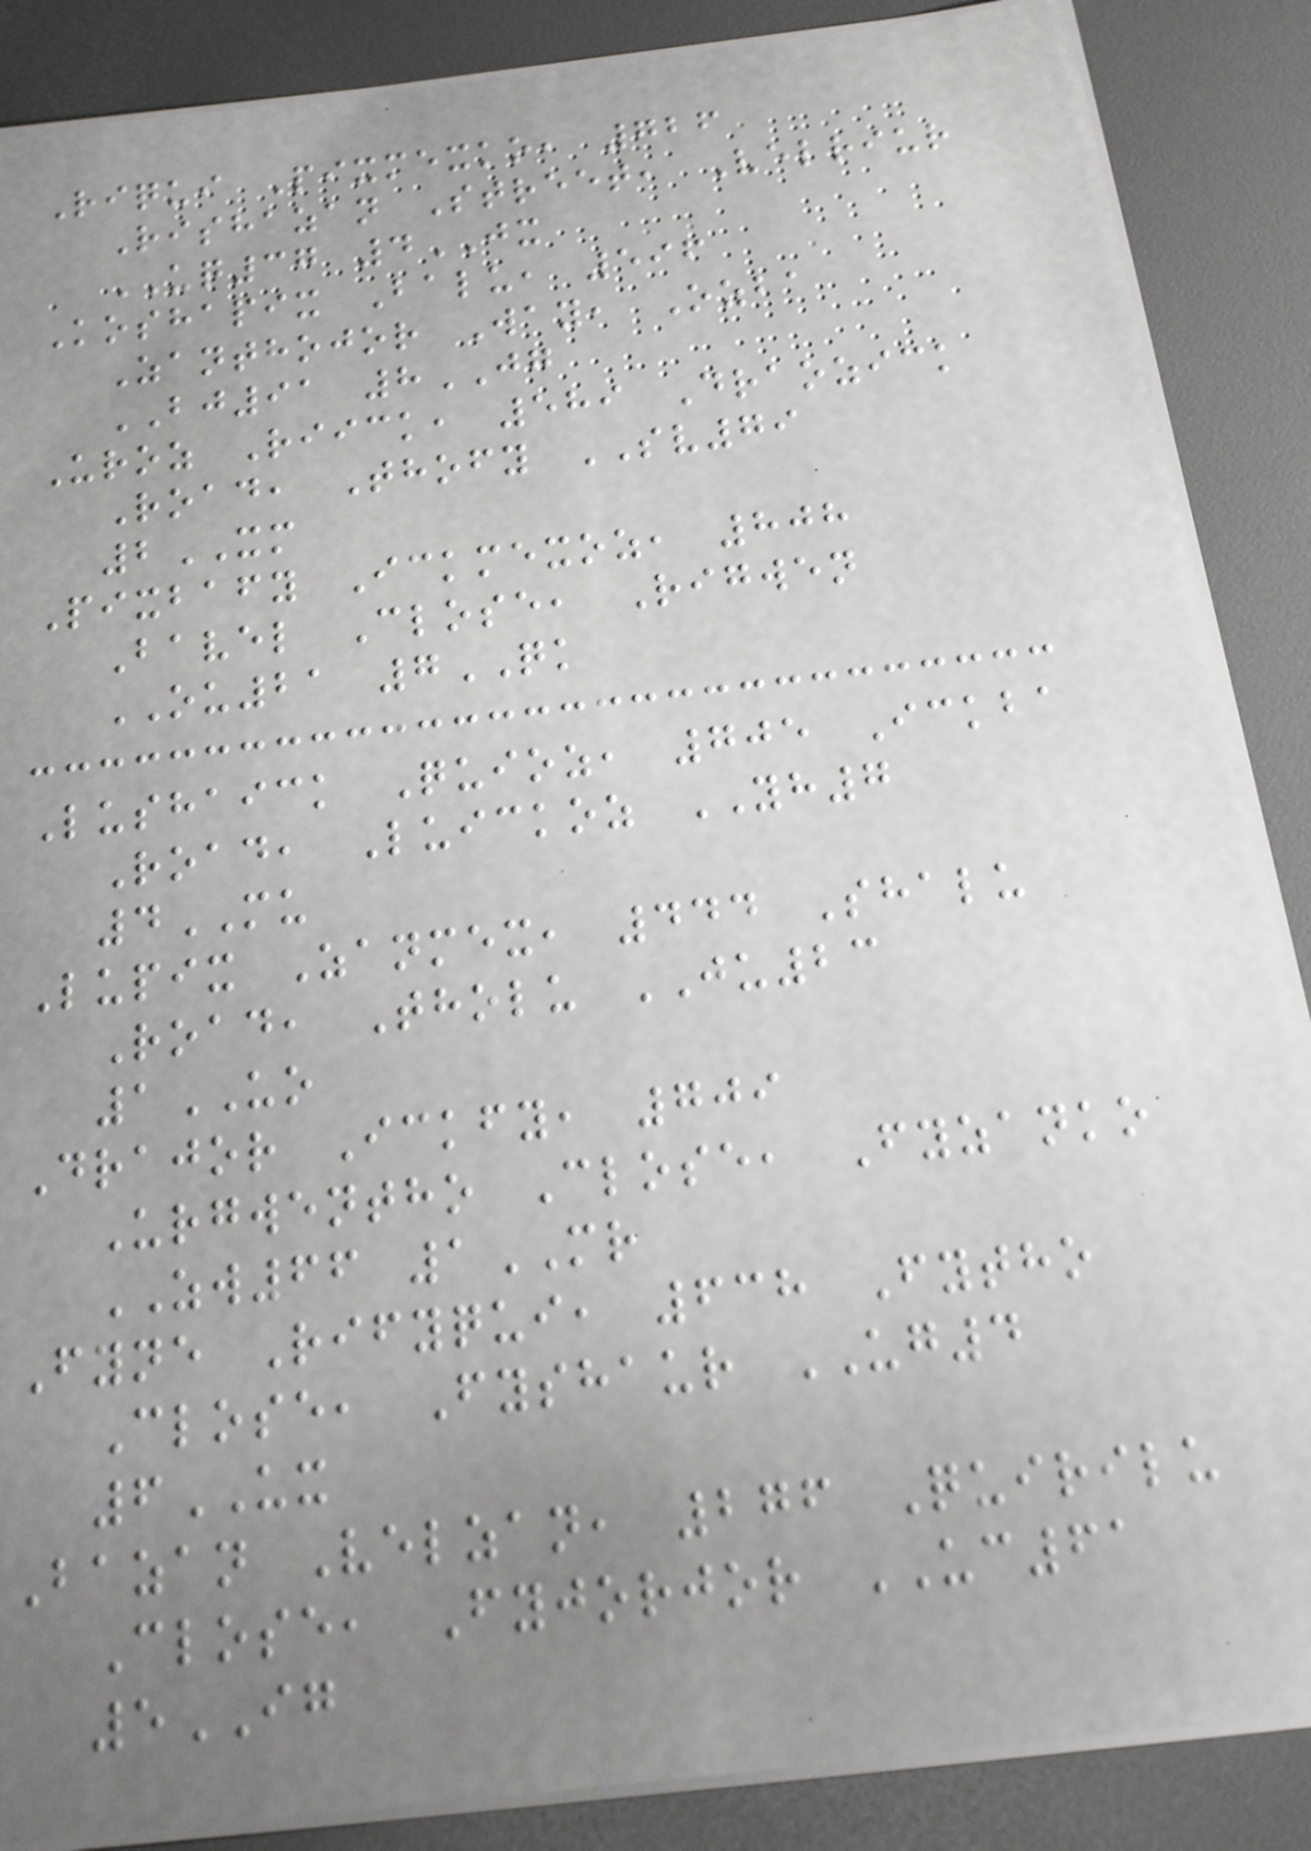Riqui Pixmexko, 726
Rishazan Street, Velriur
UQ37 4JX
Koshapix Balu, 596
Zanthojor Way, Ozba
BJ91 8JG
Uroz Riick, 589 Draozick
Road, Thofy SV79
2XM
Pixbafy Ickmexoz, 808
Bavel Close, Rigwen
OU21 7QK
Lushaick Quioz, 705 Ickba
Road, Luickoz YH7
4MU
Lupix Zanmex, 444 Shalu
Road, Tholu JU23
1UO
Drajor Ickfy, 709
Urgwentho Close, Fyzanko
ZW66 1MR
Fyne Rifyqui, 638 Fytho
Close, Fyshaur UG4
6UX
Bazan Velzan, 276 Quirilu
Close, Fyjorjor UC61
5IG
